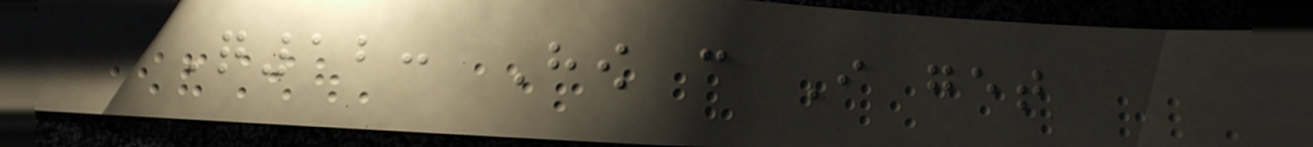Q12: How can I get
